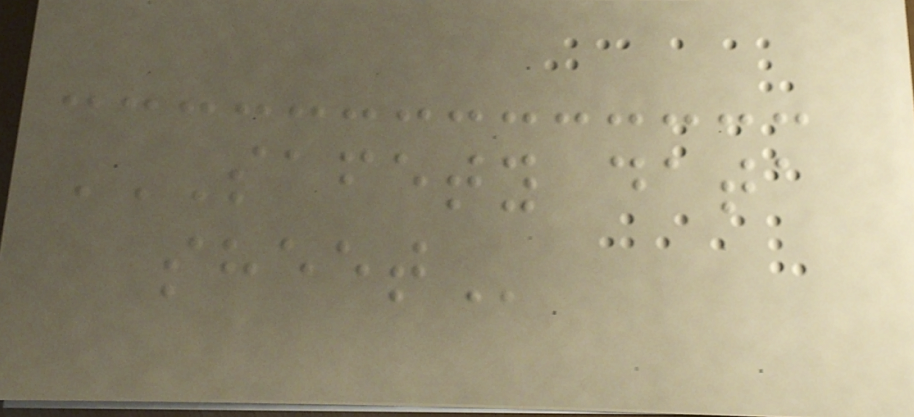SAFETY DATA
SHEET
